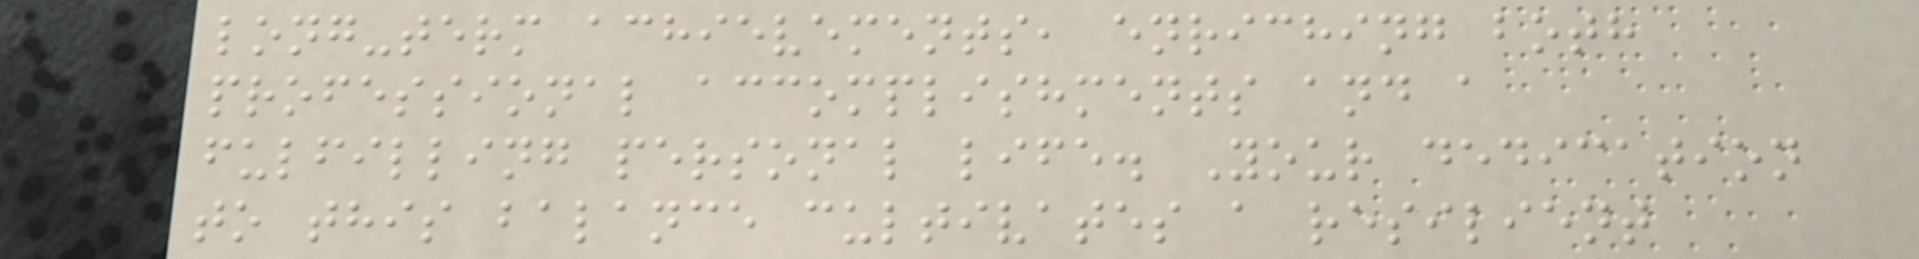long-term achievements, enriching both
professional accomplishments and a
fulfilling personal life. Your dedication
to this balance cultivates a resilient
